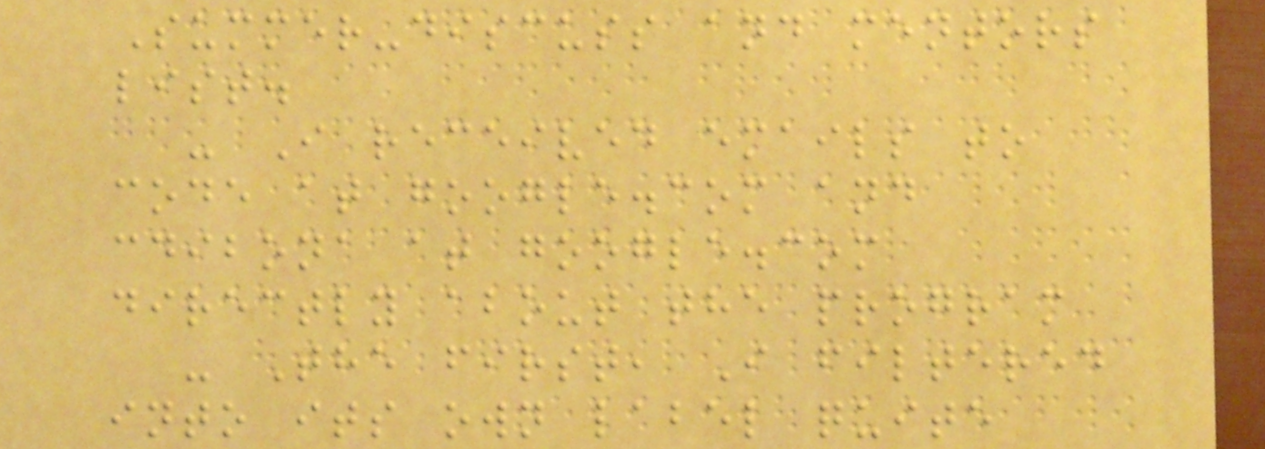Summer-discuss and mentors
list.
- I received emails to
code at google.com and
cdibona at google.com
directly about the program
- The first, I filtered
into its own label quite
